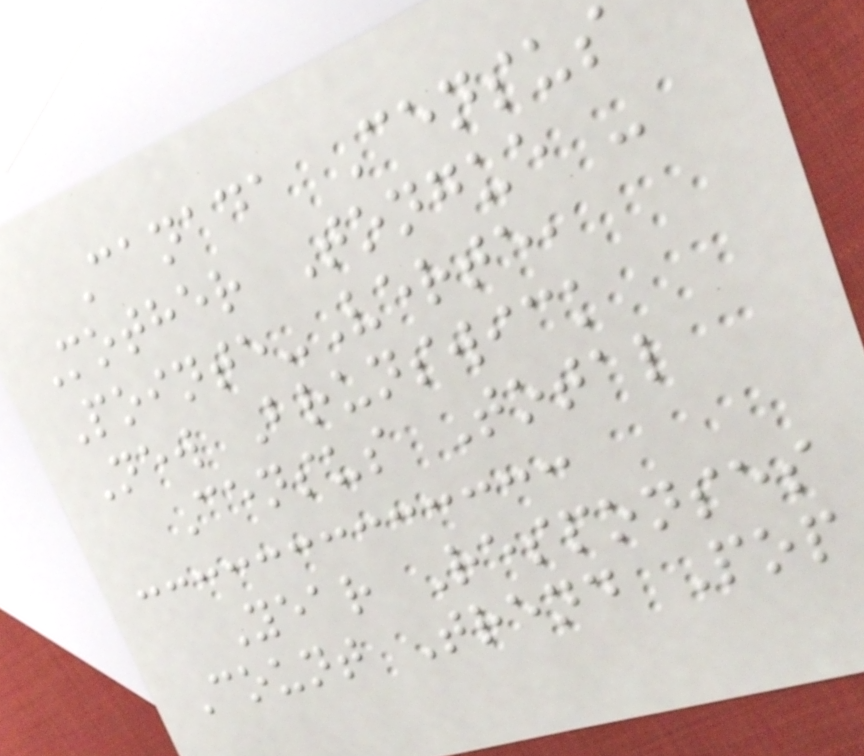Canada Census
Mother Tongue -
Pointe-Verte,
New Brunswick
Census Total
Year Responses
Count Trend Pop
